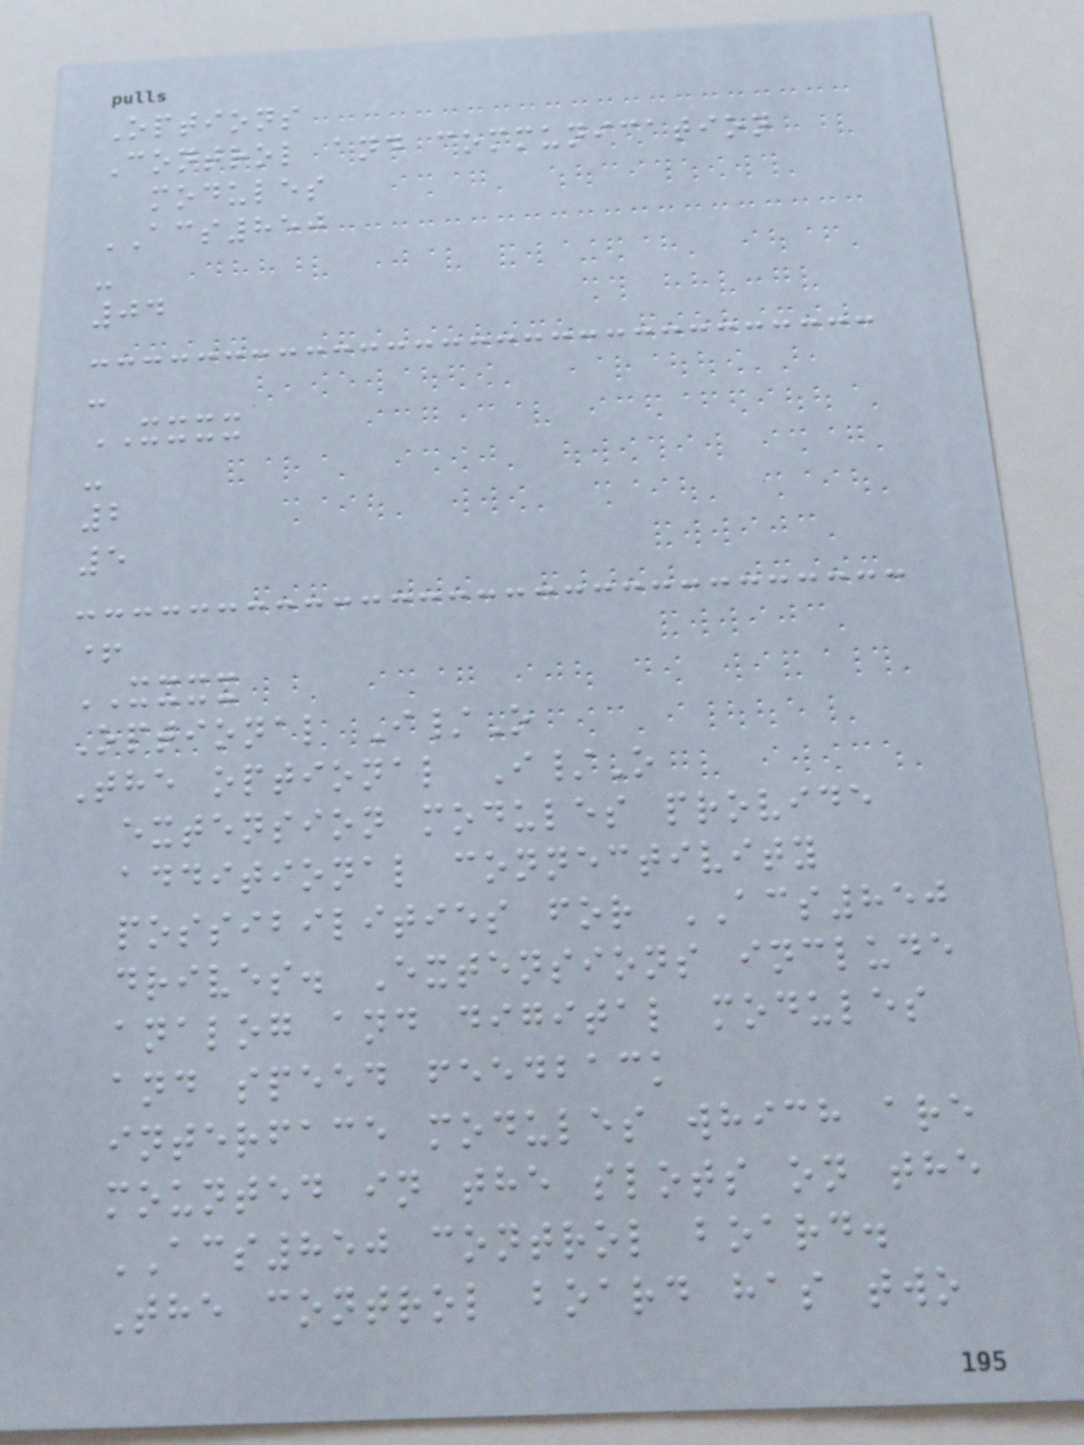Options
Control and communication
modules
ACS850
-
04
-
XXXX
-
2
5
+
XXXX
Optional I/O
The optional I/O
extension modules provide
additional connectivity
possibilities for ACS850
drives. Extensions include
analog and digital modules
and speed feedback
interface modules which are
mounted in the slots on the
ACS850 control board.
The control board has two
